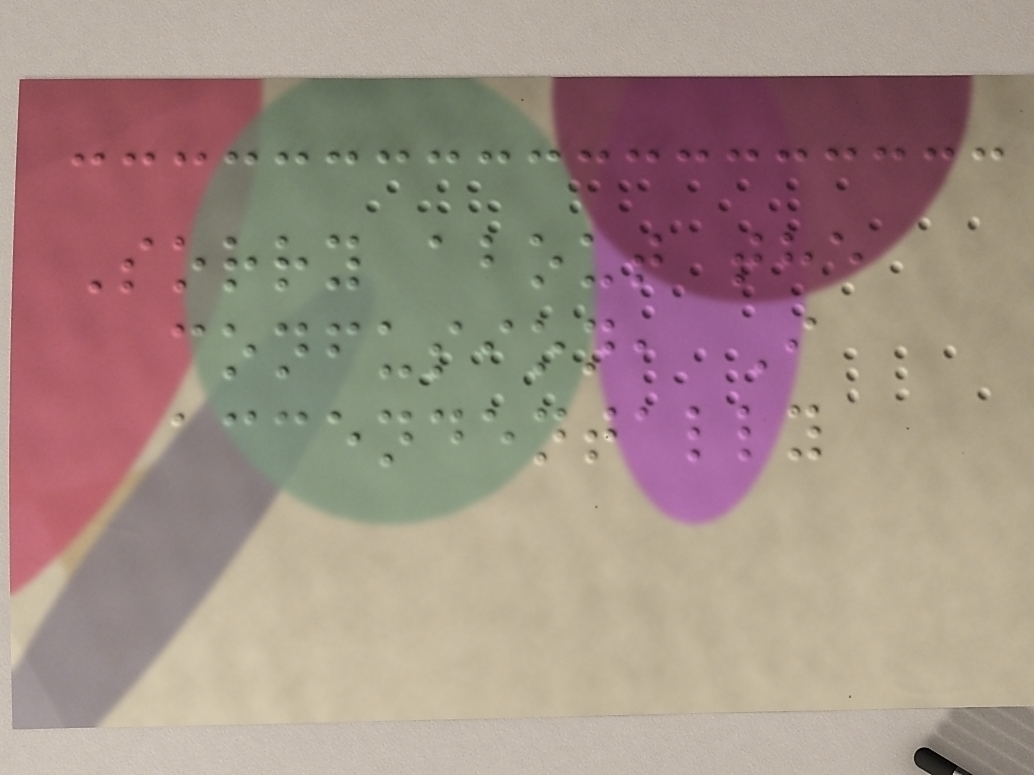Sorry about the
confusion, I
accendentally
